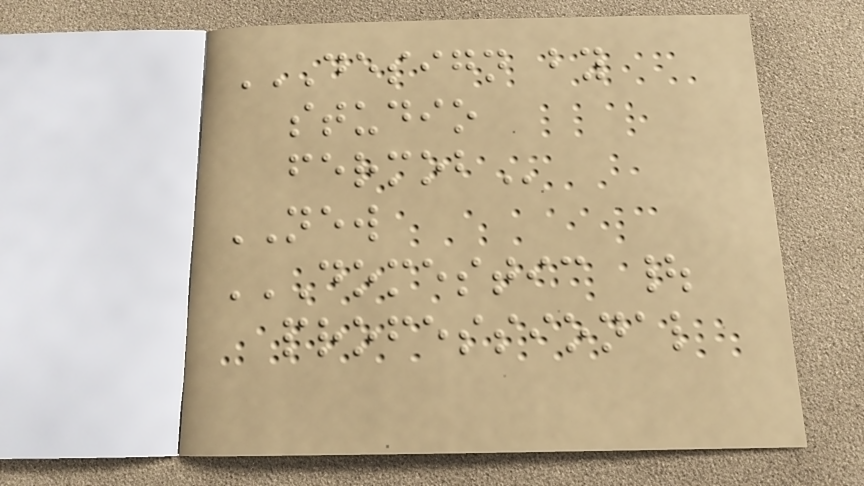DESIGN BY
STUDIO
FERMOB
NEW
DOMESTIC |
PROFESSIONAL
